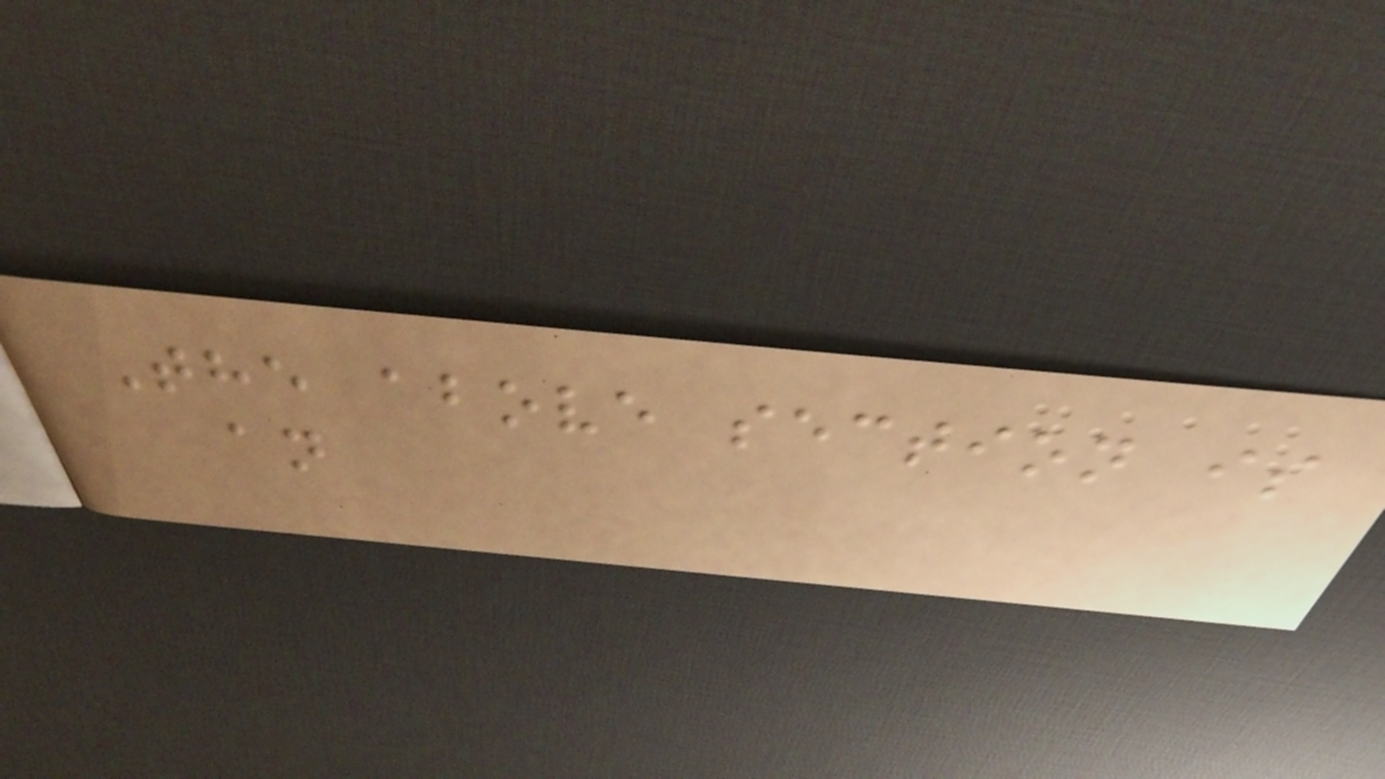The above section is
an
